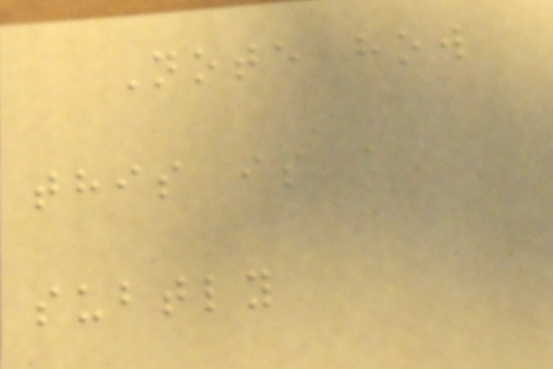Note how
this is a
subtly
